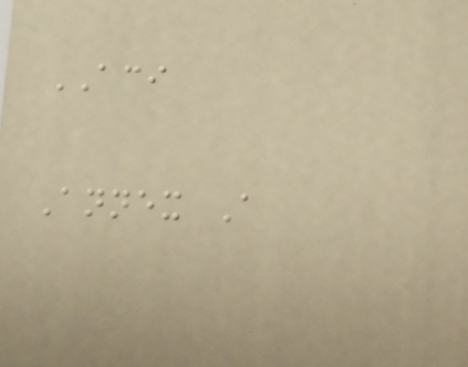ACI
Annex A
